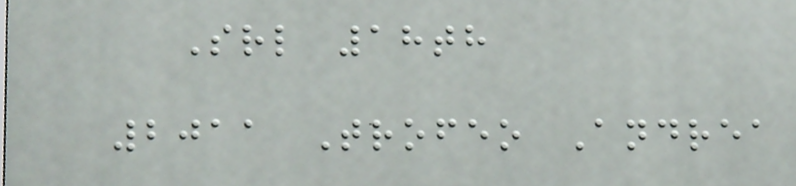Srl 18th
2011 Trofeo Andrea
